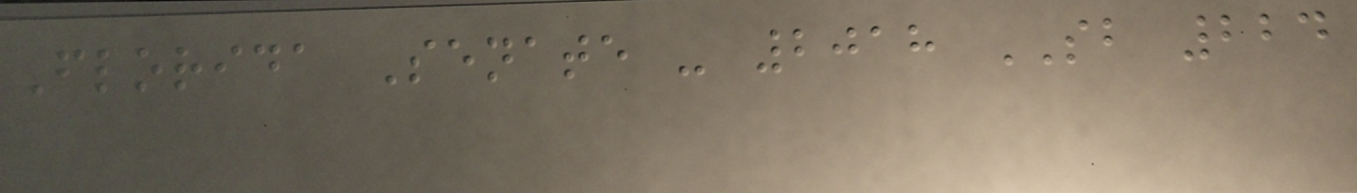Florida Senate - 2018 SB 224
